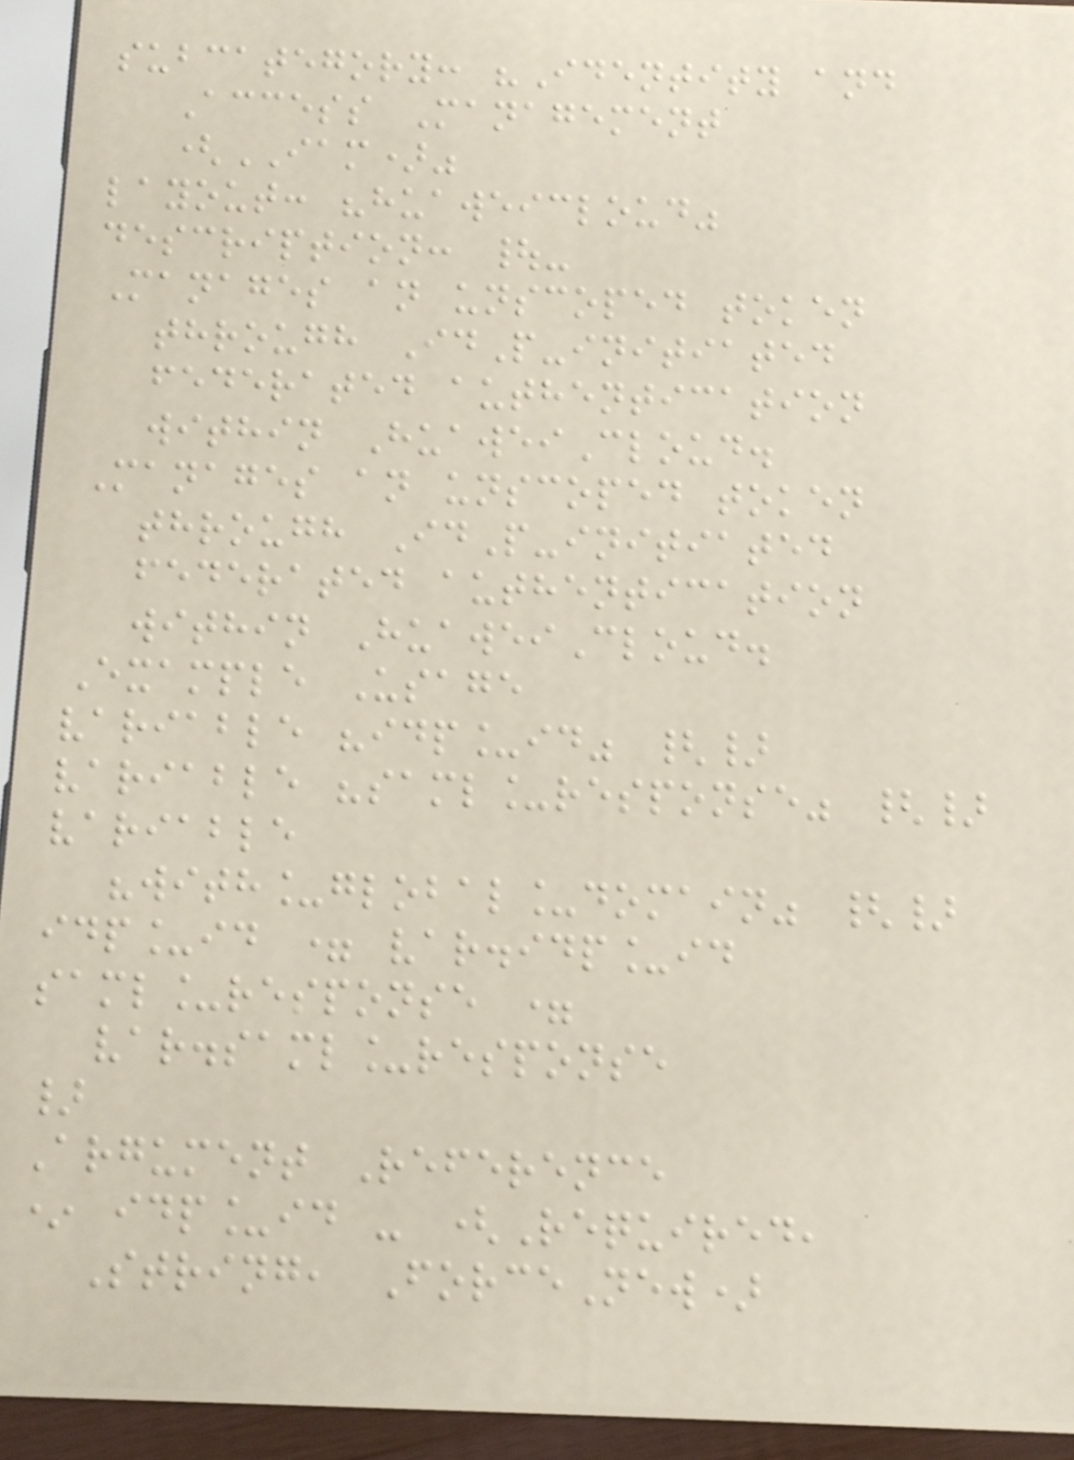subcategory: "Identity and
Access Management
(IAM)"
layout: "huaweicloud"
description: |-
Manages an unscoped token
through IdP-initiated
federated authentication
within HuaweiCloud.
Manages an unscoped token
through IdP-initiated
federated authentication
within HuaweiCloud.
Example Usage
variable "idp_id" {}
variable "saml_response" {}
variable
"with_global_domain" {}
idp_id = var.idp_id
saml_response =
var.saml_response
}
Argument Reference
* idp_id - (Required,
String, ForceNew)
